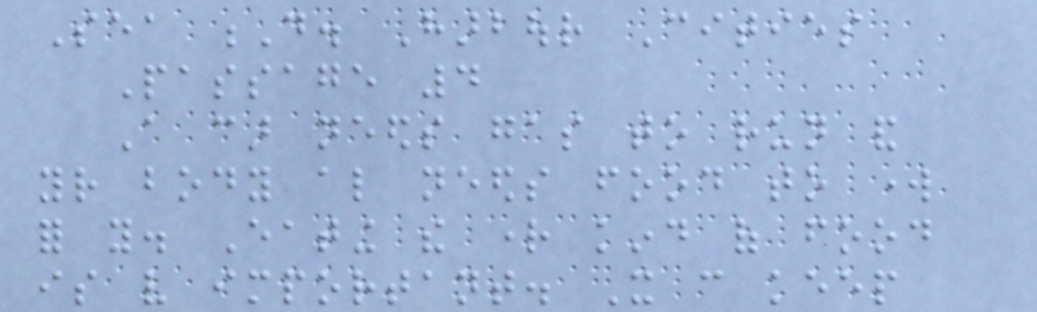Sea D. Harbour Cities
Passage 4
A car needs gas to run and
your body also needs food to work
for you. Eating the right kind of food
is very important. It can keep
